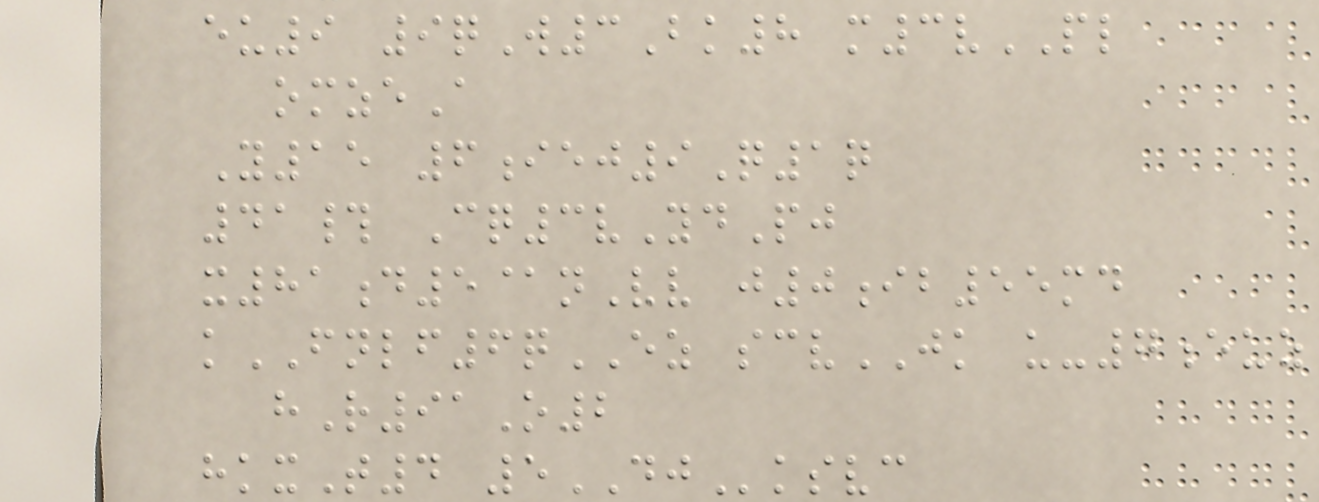eu9 9qW3Bk8 m3vPL
omzeA
Y15 6iej9Q1q
41# Cq3vYdPj
x81d5@nVv j0ib55md
kFNLF6qEZ scvJK u-7euz
hR91O2
hkxT4 5DJksvc
